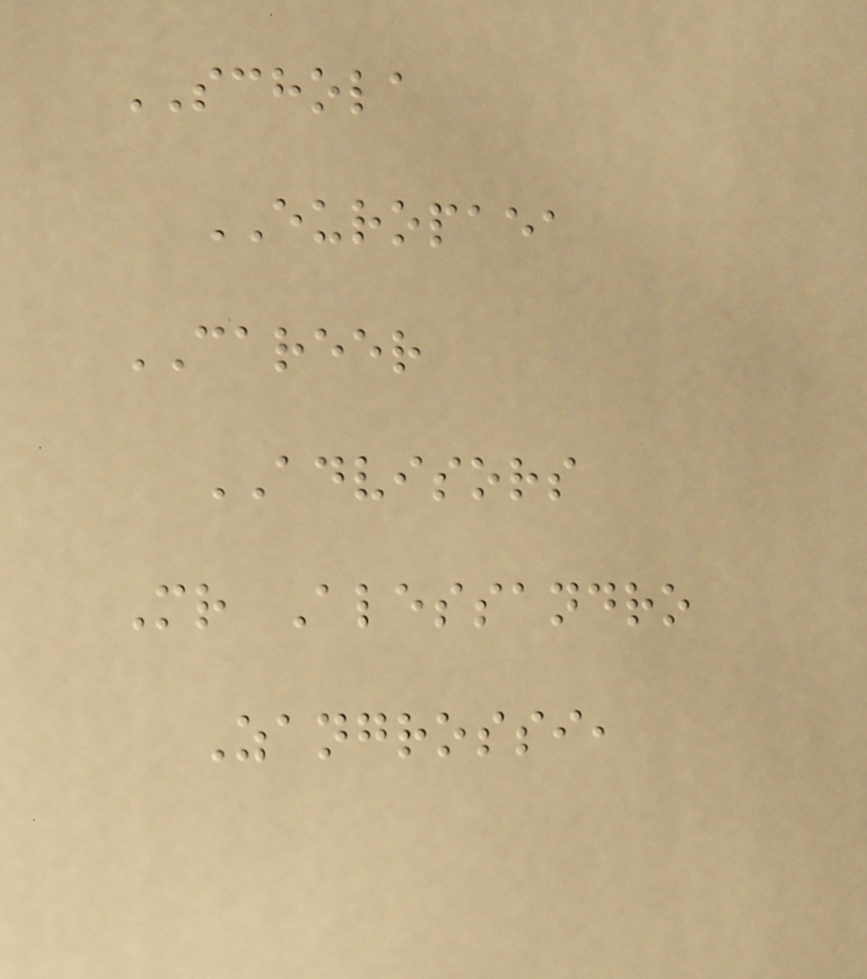SCHOLA
EUROPAEA
CAREER
ADVISORS
Mr Alessandro
Zangrossi,
